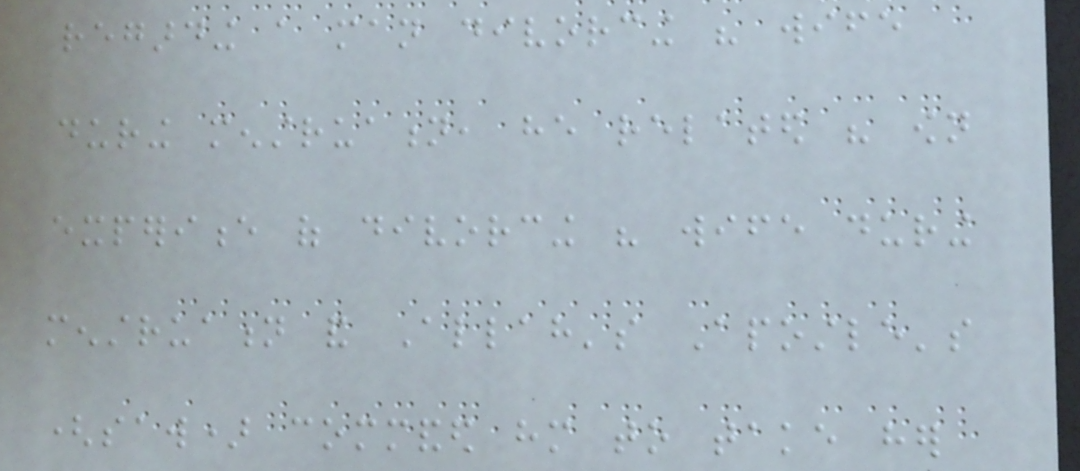regarding a man divorcing his wife
during menstruation, he related his own
experience of divorcing his wife during
menstruation and Allah's Apostle's
(saw) commanded him to take her
